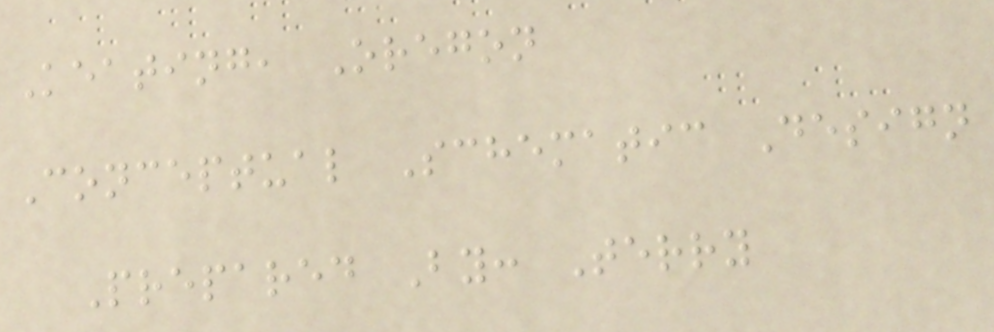Keating, Oregon
Conceptual Schematic Design
Prepared By: Terry
